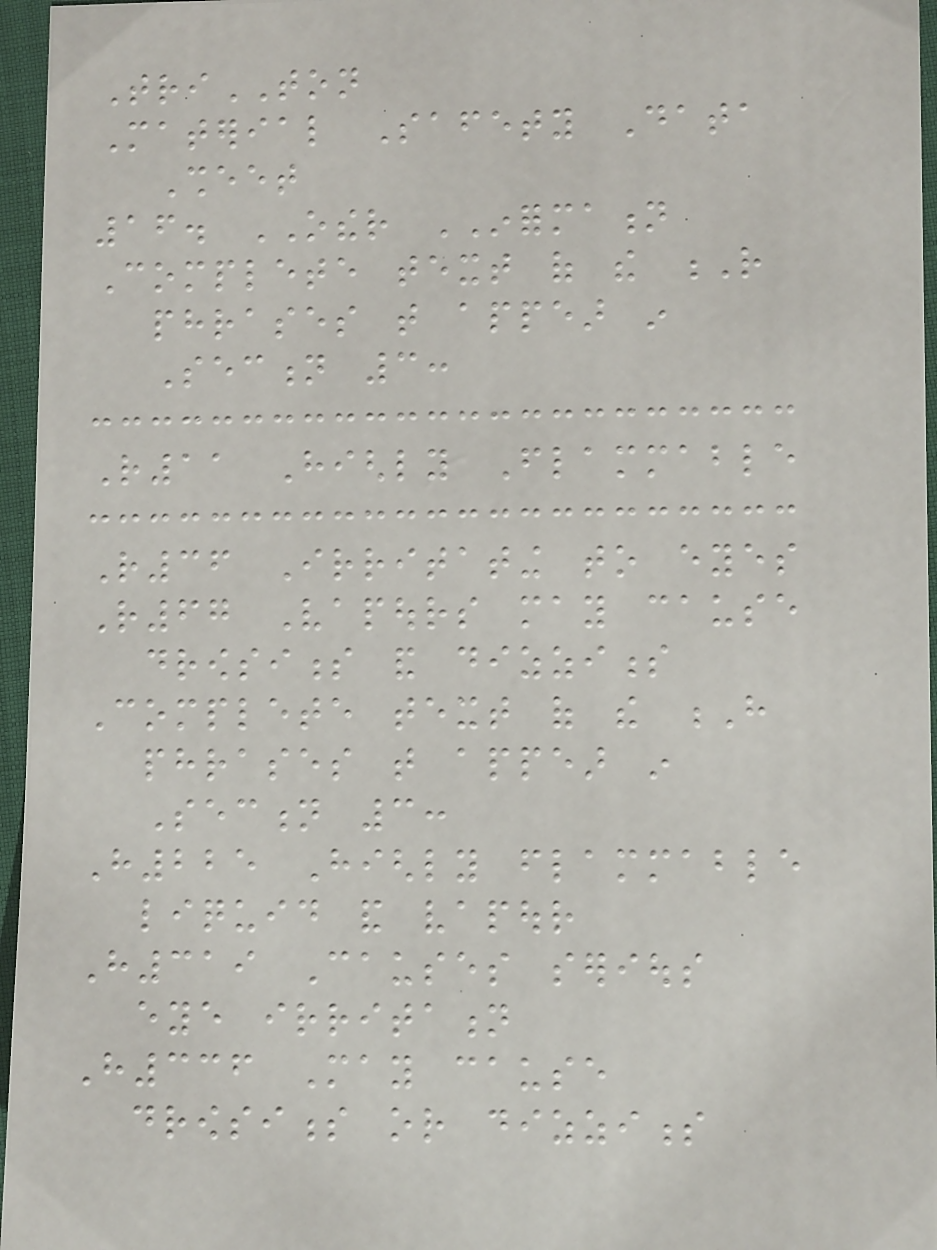TriTON
Material Safety Data
Sheet
16. OTHER INFORMATION
Complete text of the R
phrases that appear in
Section 3:
R11 Highly Flammable
R36 Irritating to eyes
R67 Vapours may cause
drowsiness and dizziness
Complete text of the H
phrases that appear in
Section 3:
H225 Highly flammable
liquid and vapour
H319 Causes serious
eye irritation
H336 May cause
drowsiness or dizziness
